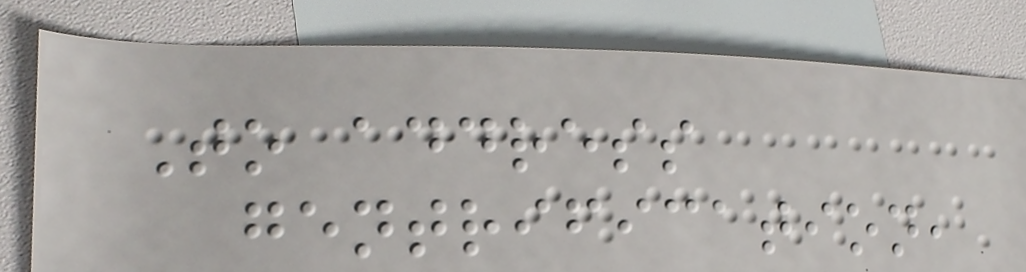To address
gentrification,
